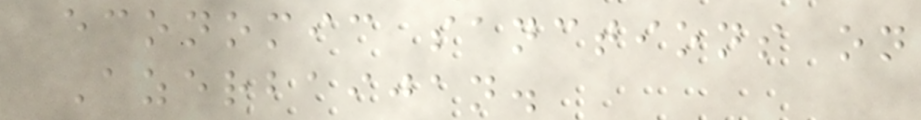economic sanctions on
Azerbaijan.
